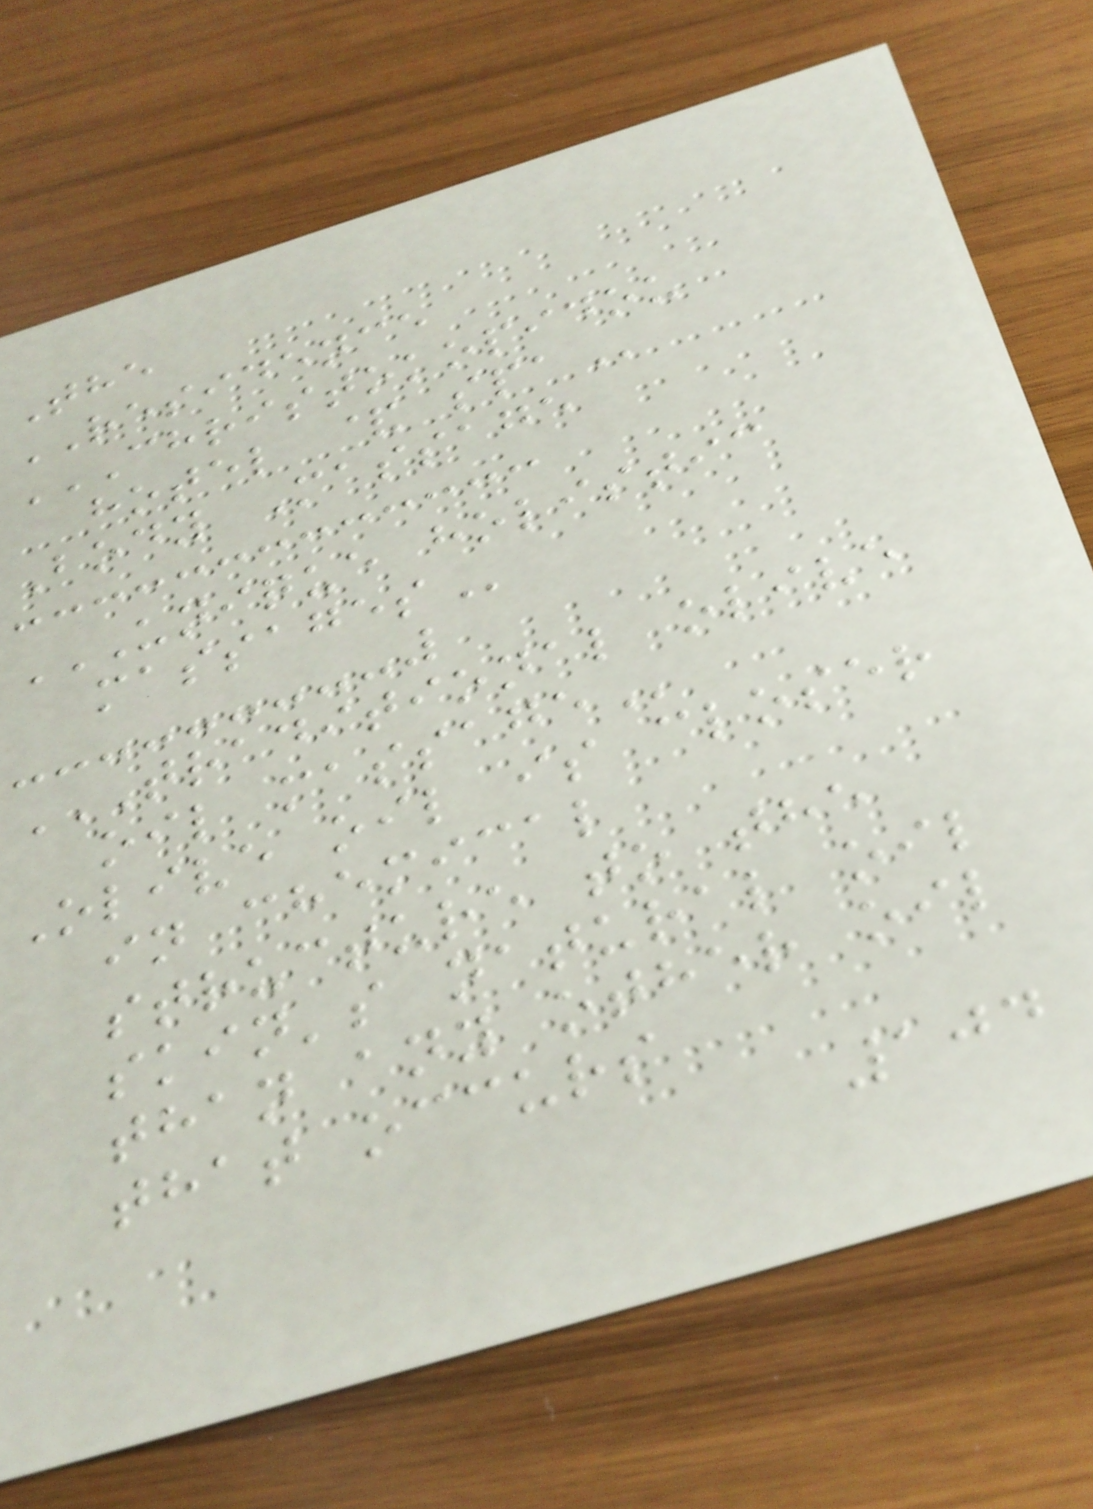The
RESIDENCE
CHRISTOKOPIDOU
HOTEL & SPA
Body Massage
UNIQUE HOLISTIC
MASSAGES
TRADITIONAL OLIVE
OIL MASSAGE
Olive oil is closer
in chemical
structure to the
skin's natural oil
than any other oil
that occurs
104
